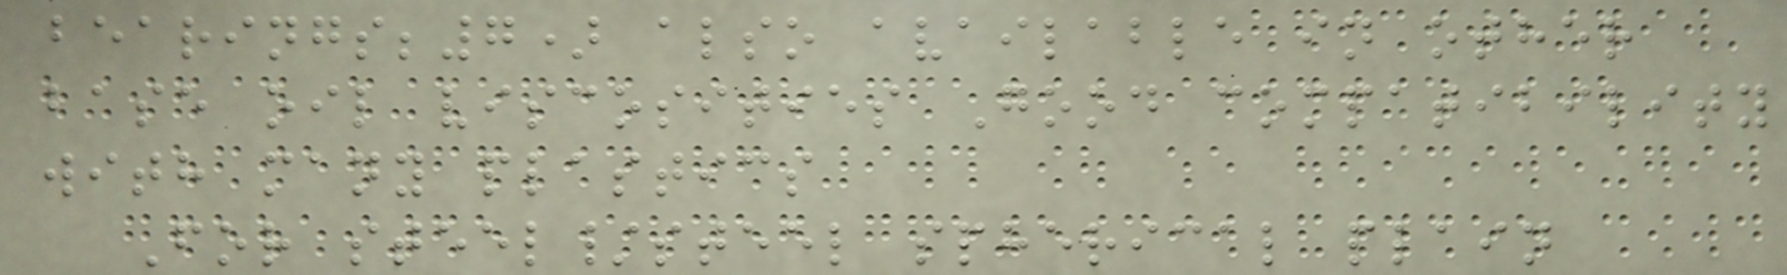bearings;7) also available in other
base oil viscosities Good compatibility
with many plastics
For steel/steel spherical plain
